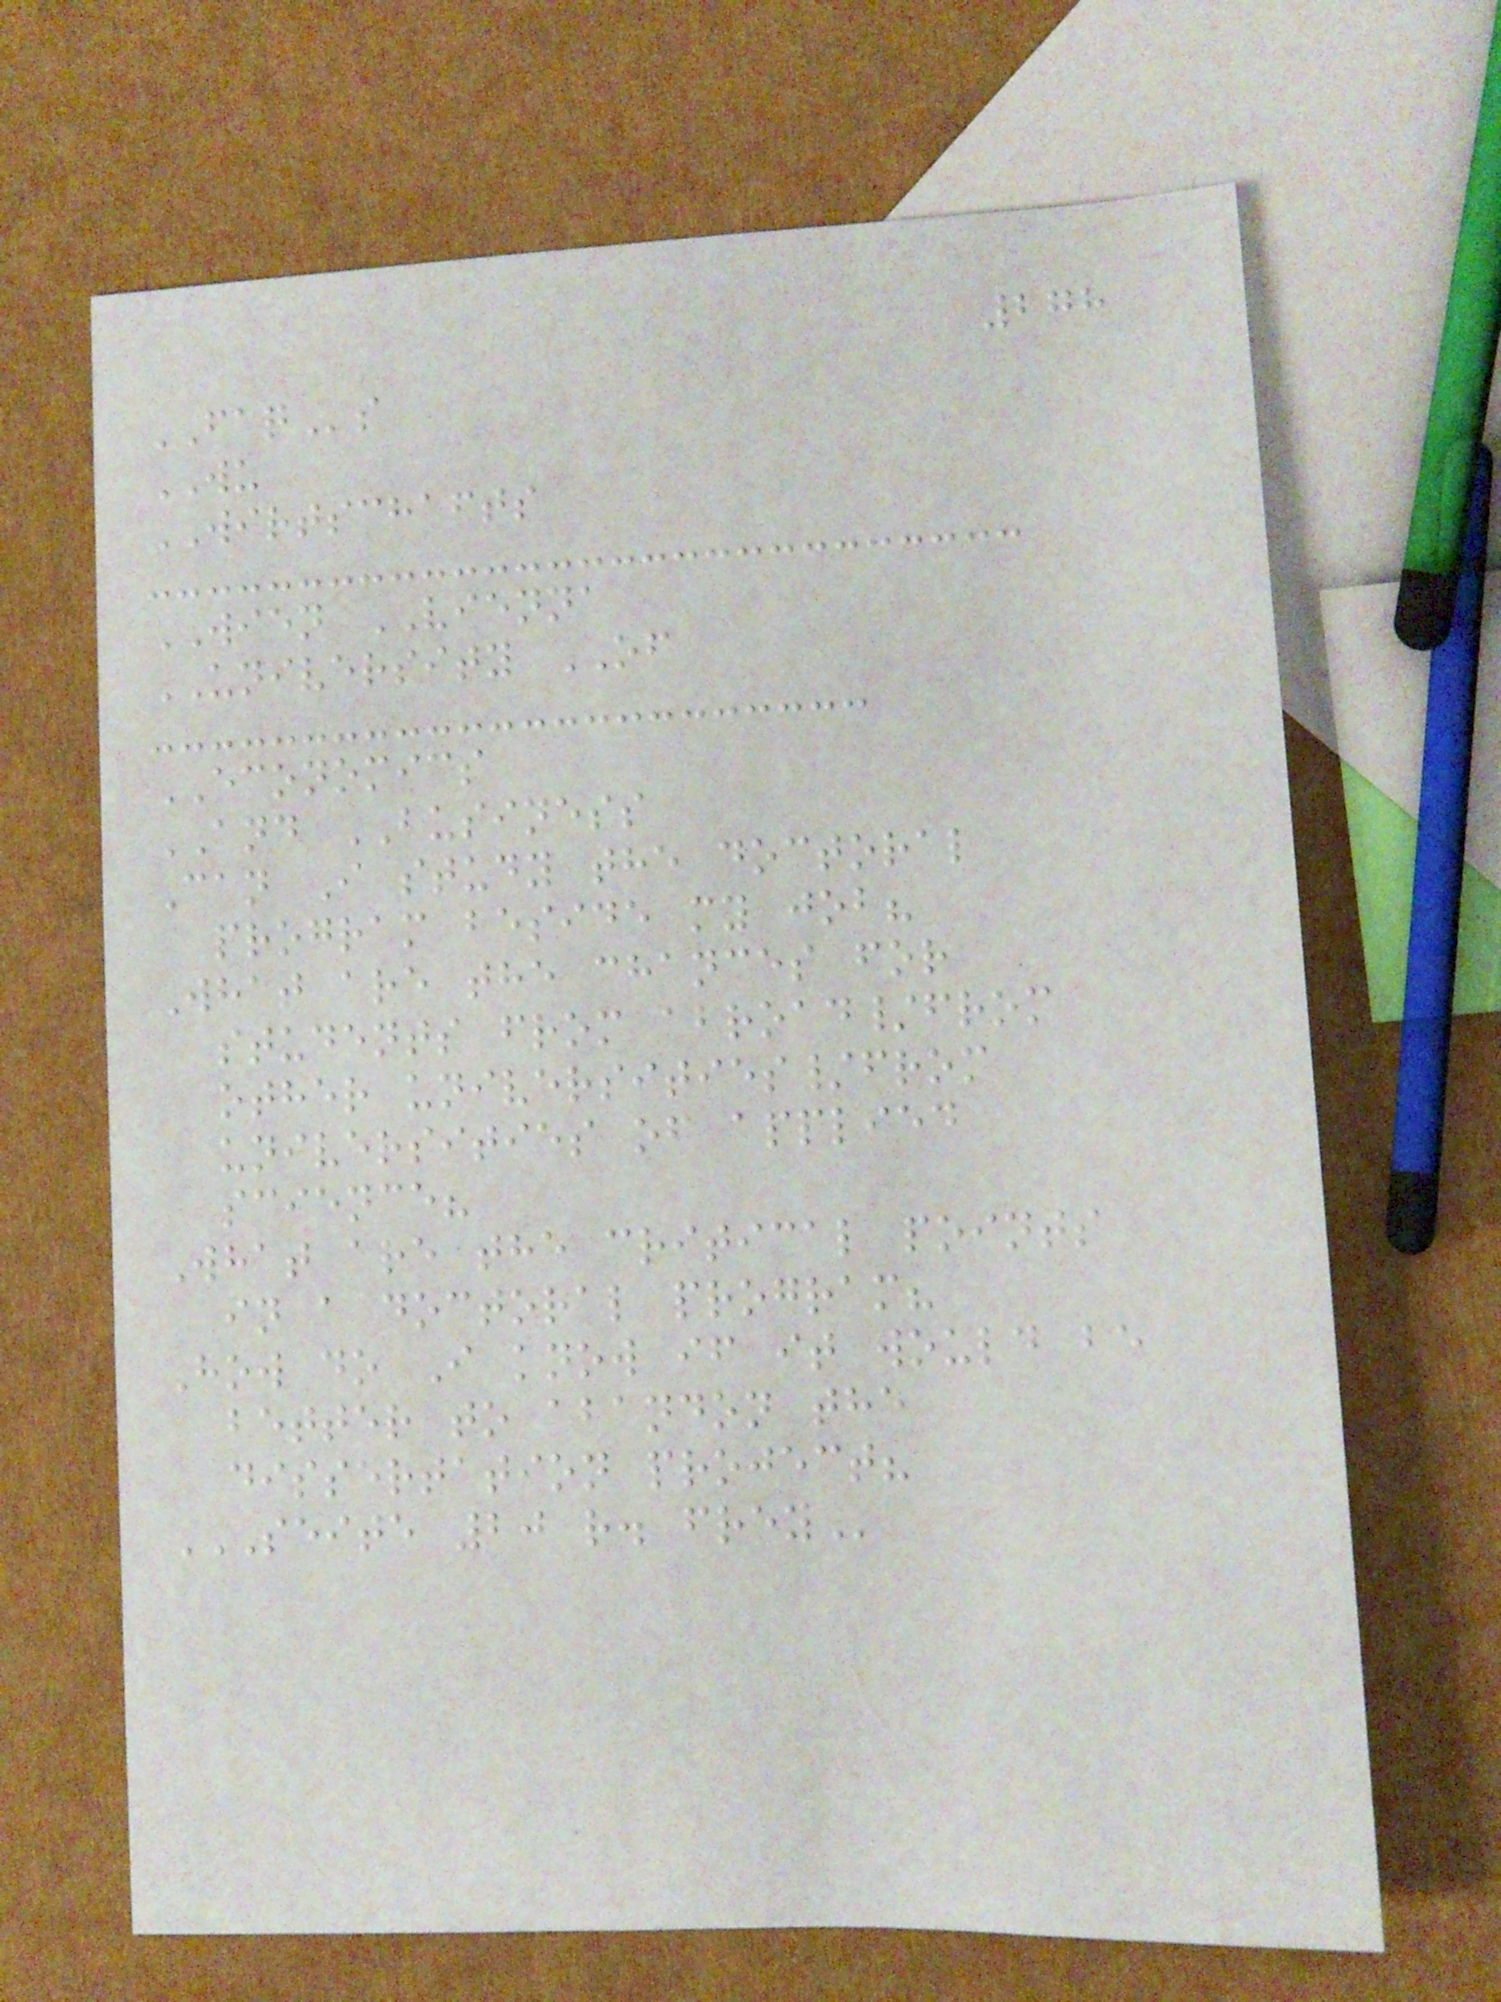278
FAQs
WU
WIRTSCHAFTS
WIEN VIENNA
UNIVERSITY OF
ECONOMICS
AND BUSINESS
Can I study the doctoral
program beside my job?
What are the chances for
students from abroad/from
other universities/from
universities of applied
science?
What are the critical points
in a doctoral program?
How do I know if it would be
better to abandon the
dissertation project?
SEITE 20 R. FREY
